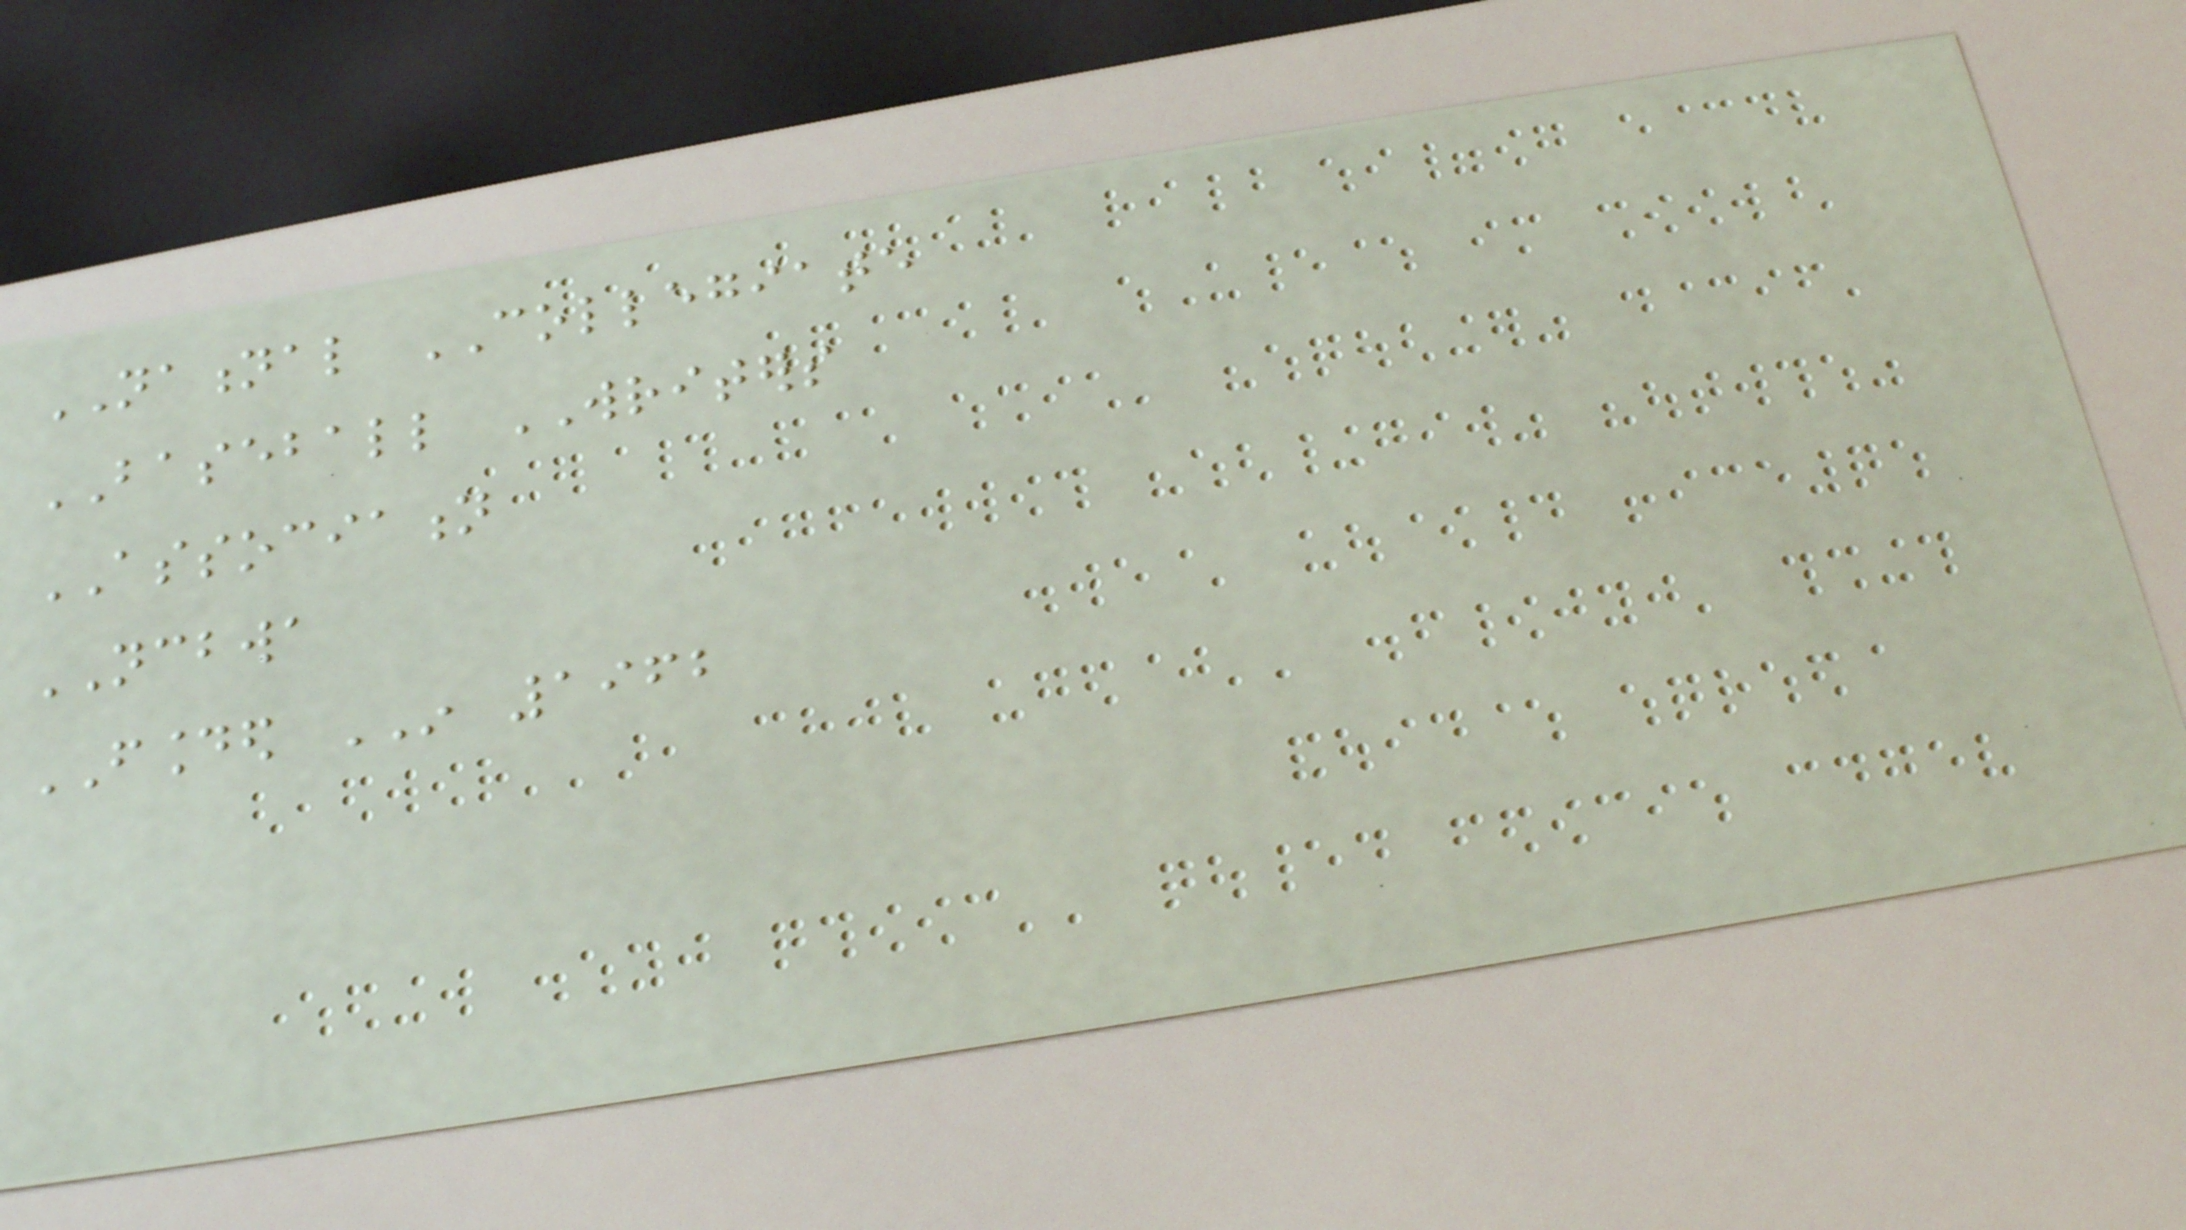NATIONAL COLLEGIATE
BASEBALL WRITERS
ASSOCIATION
NCBWA
FOUNDED IN 1962
